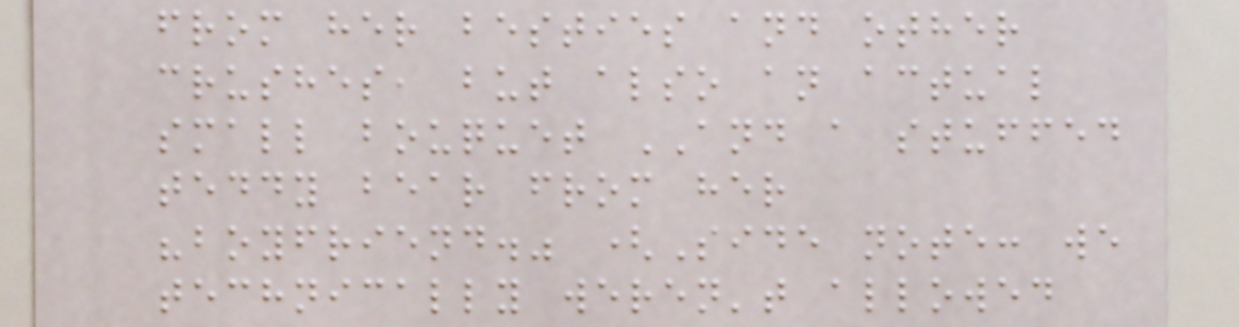from her besties and other
crushes, but also an actual
small bouquet AND a stuffed
teddy bear from her
"boyfriend." (Side note: we
technically weren't allowed
